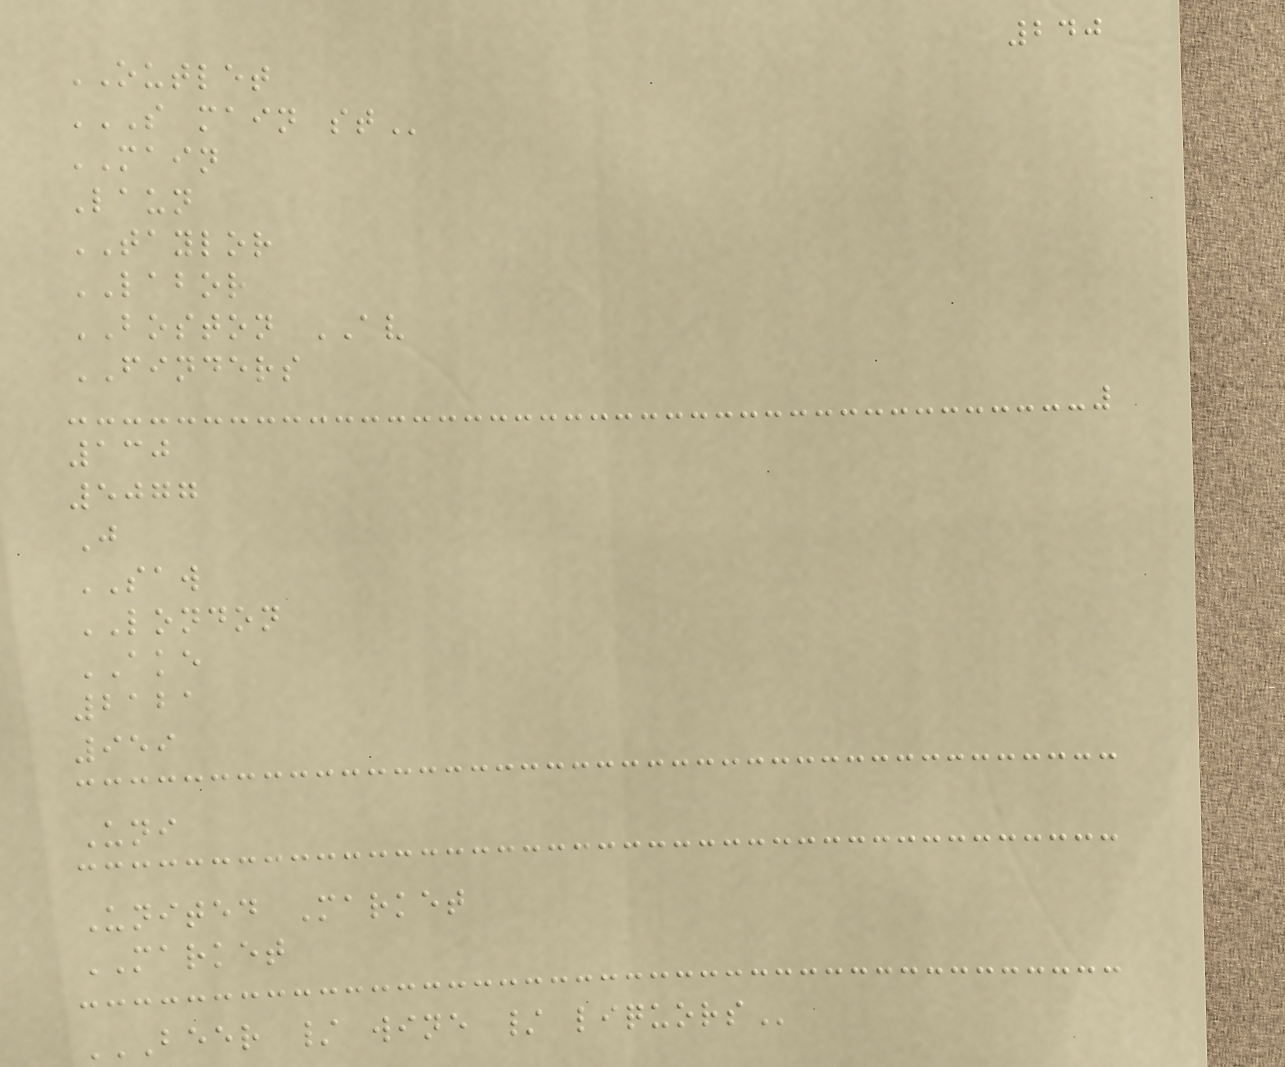240
OUTLET
S MAIN ST
MAIN
Laun
TAYLOR
LABOR
BOSTON AV
FINDERS
130
5077
J
SAW
LONDON
AKE
2121
959
Uni
United Market
MARKET
BEER / WINE / LIQUORS
